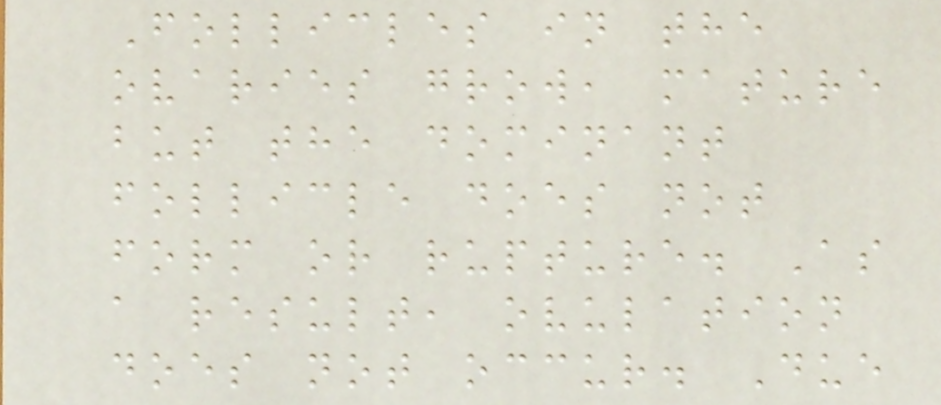Follicles in the
ovaries grow, mature
but the dominant
follicle does not
form or rupture. As
a result, ovulation
does not occur. Due
